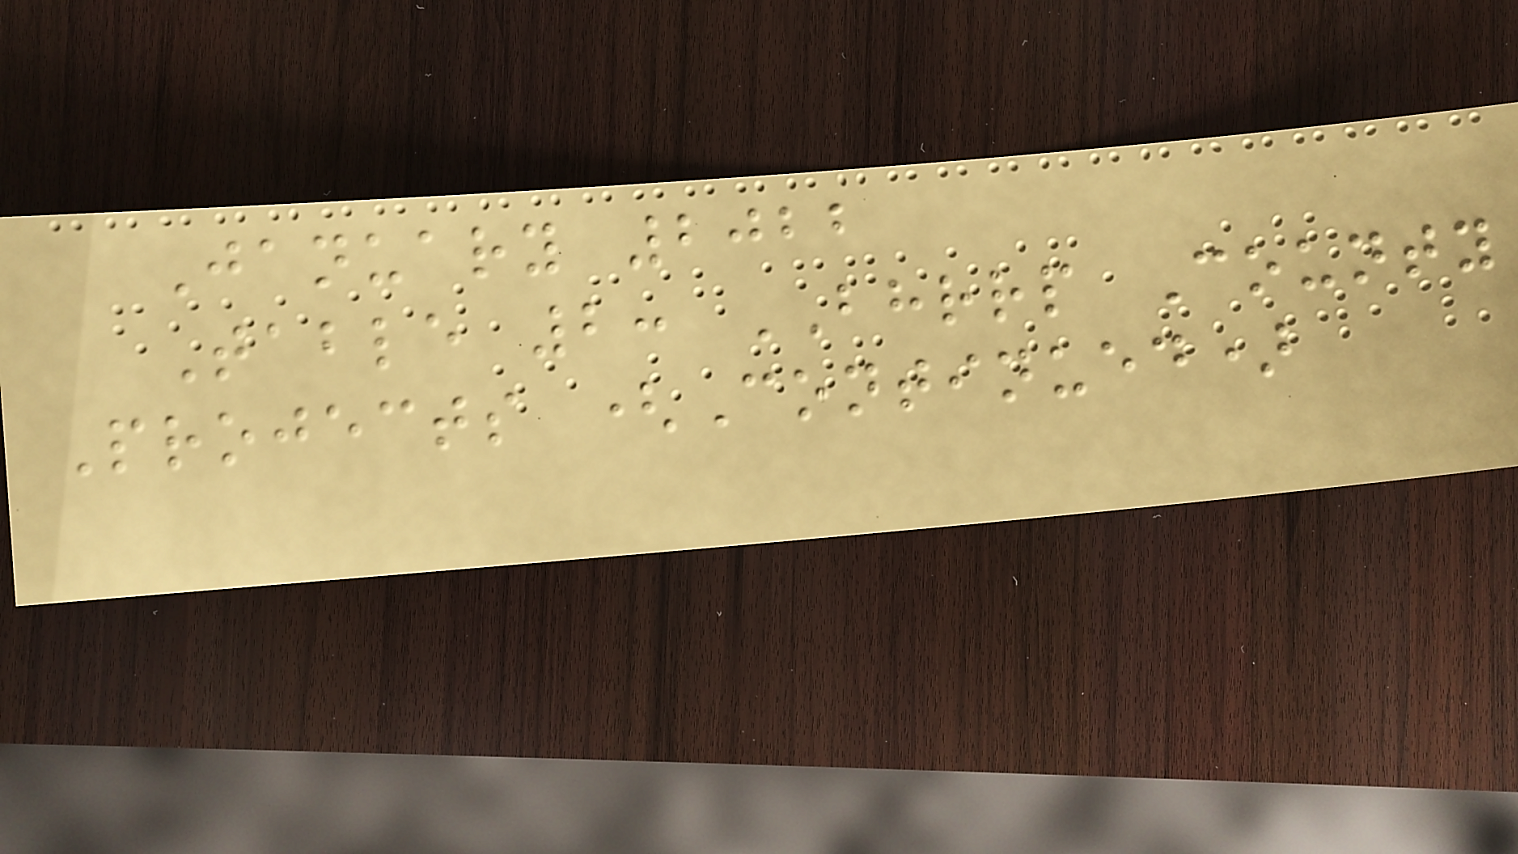January 2022
Table 2: BHRRP County
Projects (Continued)
